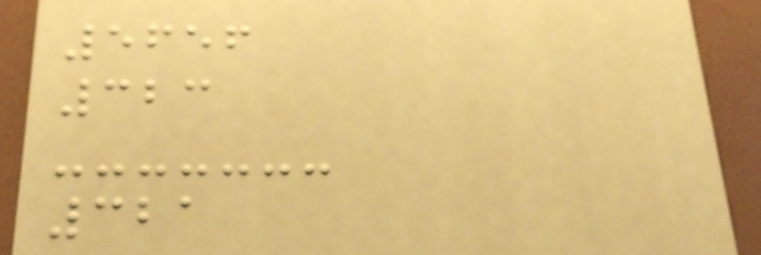5656
323
321
